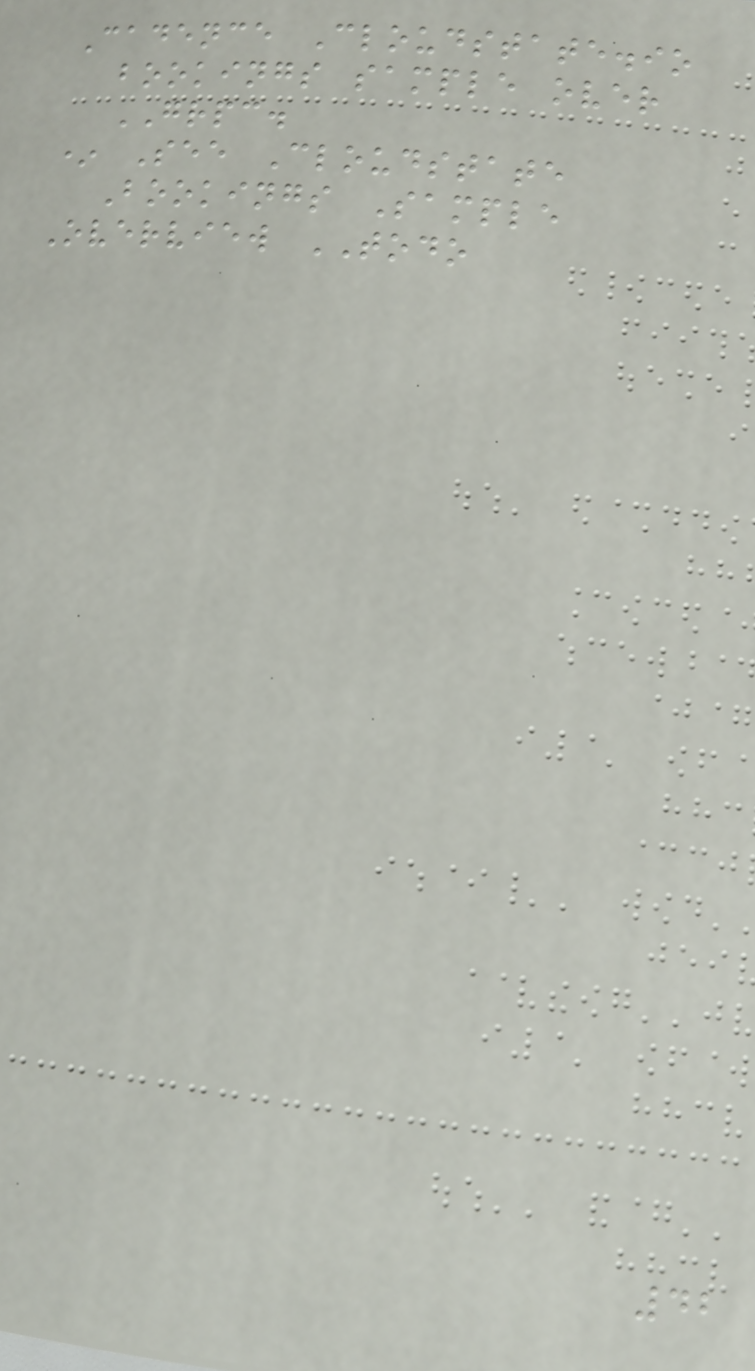Cadence Cloudstate.io
bookings sample over
GRPC.
* See Cloudstate
Bookings Sample
Overview TODO
42
